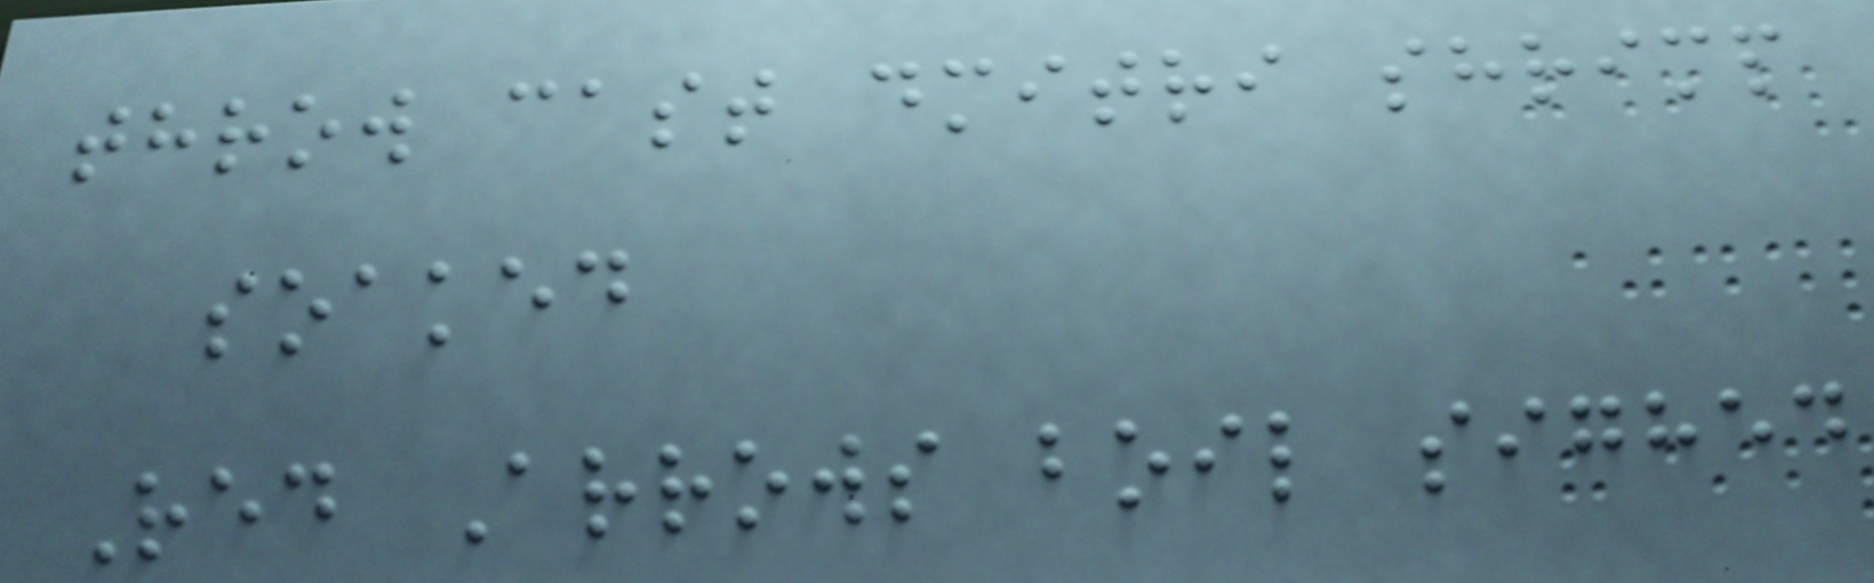throw cast dmitri shrimp
soaked
Red Arrows boil sighed
